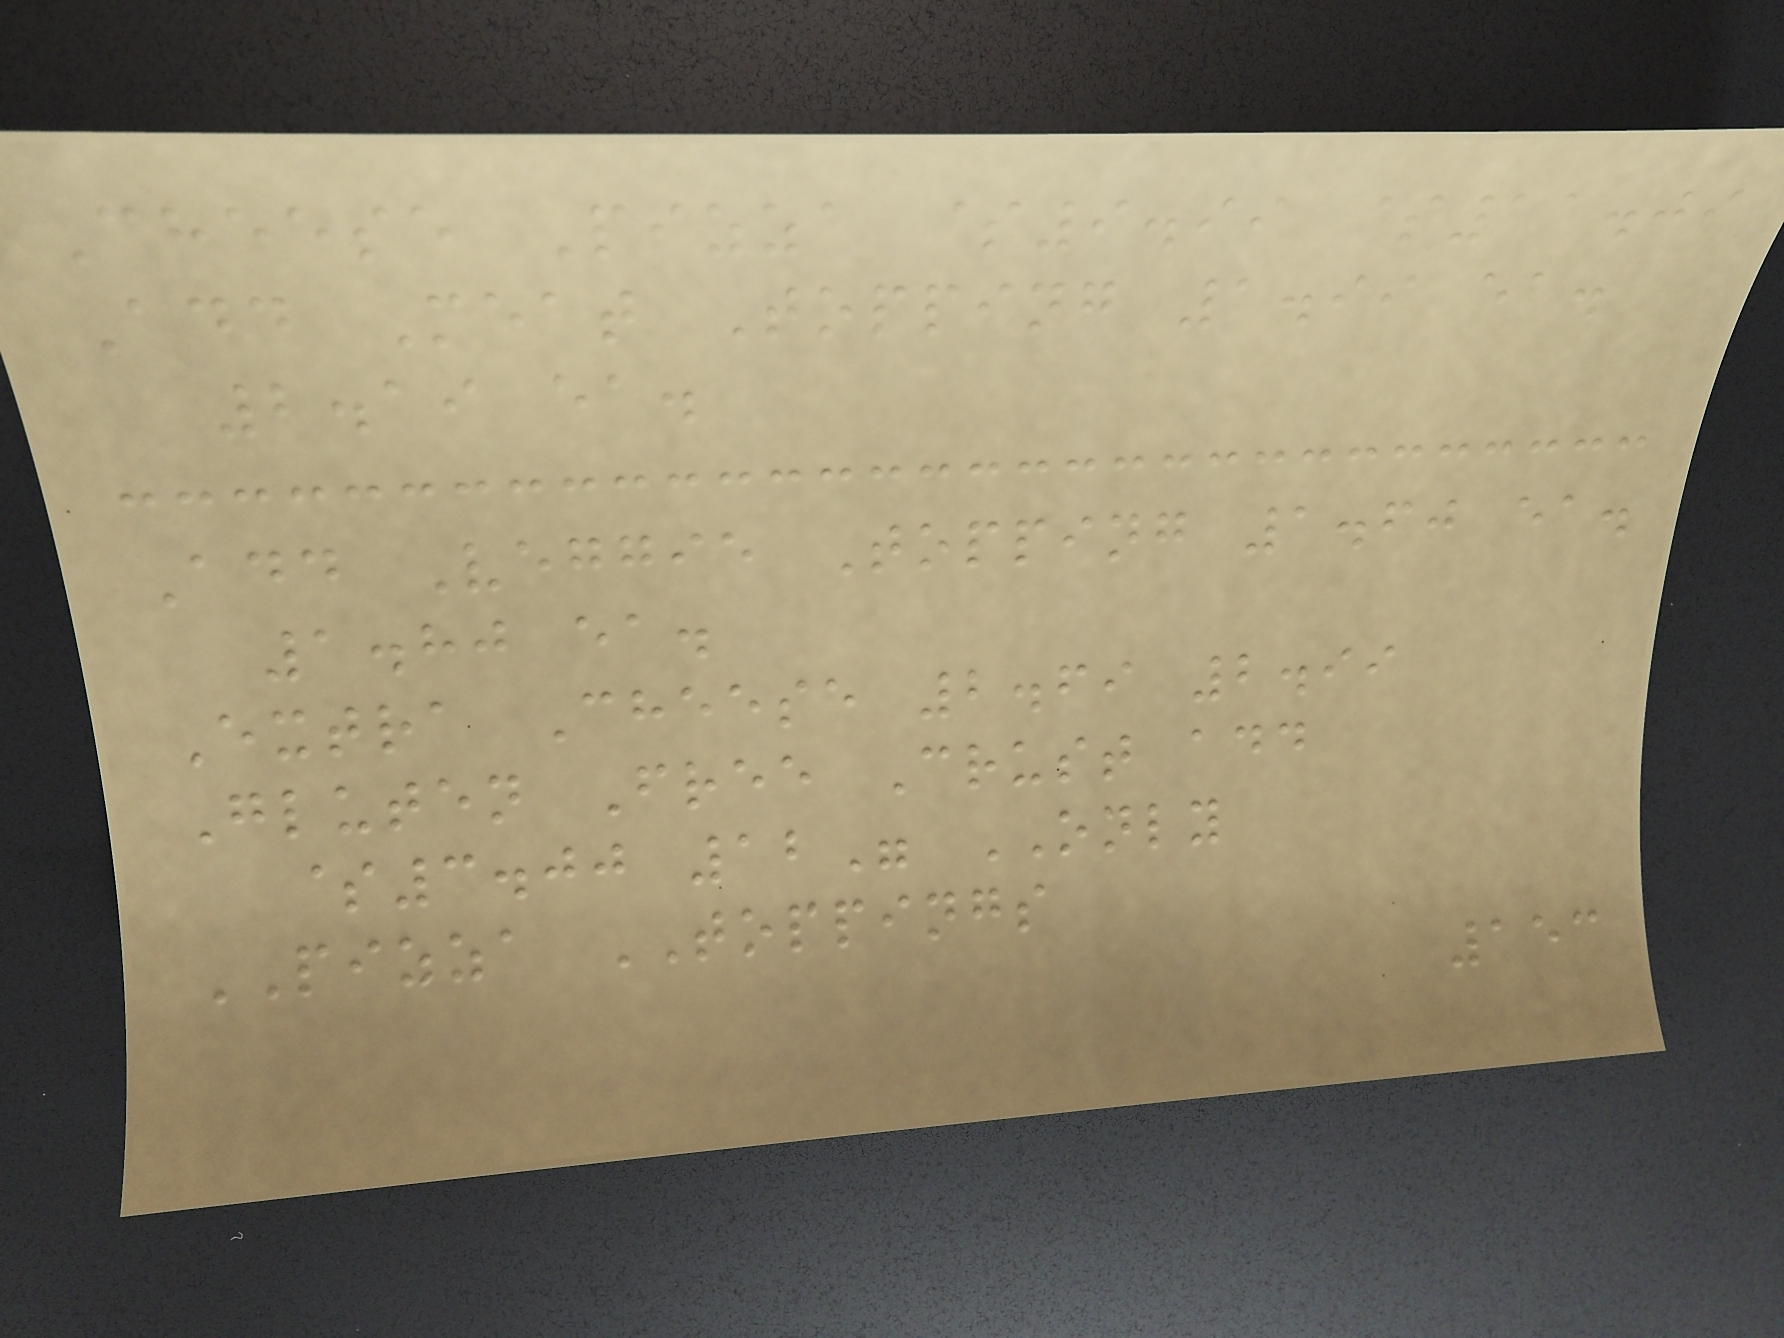Cheese Pizza $9.99 $11.09
Add Meat Topping 1.99 ea.
2.19 ea.
Add Veggie Topping 1.60 ea.
1.80 ea.
Extra Cheese 2.69 2.99
Gluten Free Crust add
$3.00 12" ONLY
PIZZA TOPPINGS
153
